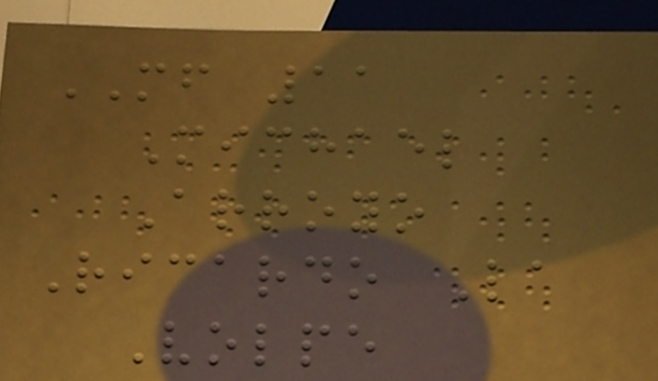MF 11
Michael
Arroyo
Ricardo La
Volpe
